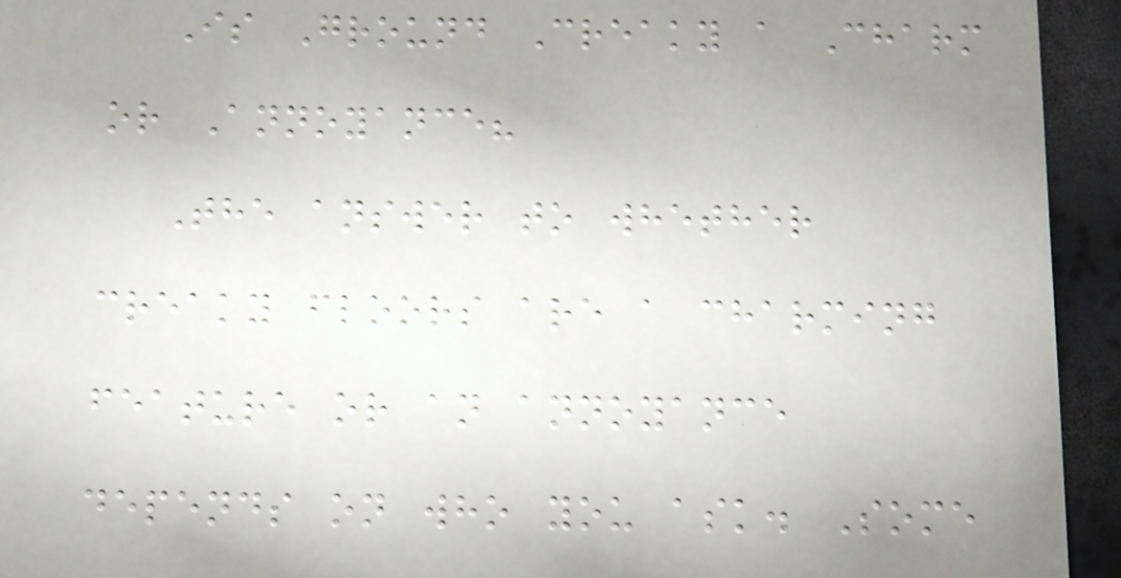Is Ground Creaky a Charm
or Annoyance?
The answer to whether
creaky floors are a charming
feature or an annoyance
depends on who you ask. Some
